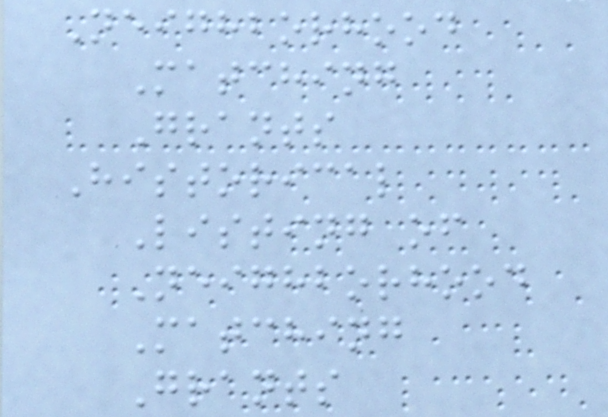Neighborhood
Matching
Grants
Historical
Listing of
Neighborhood
Matching
Grants
